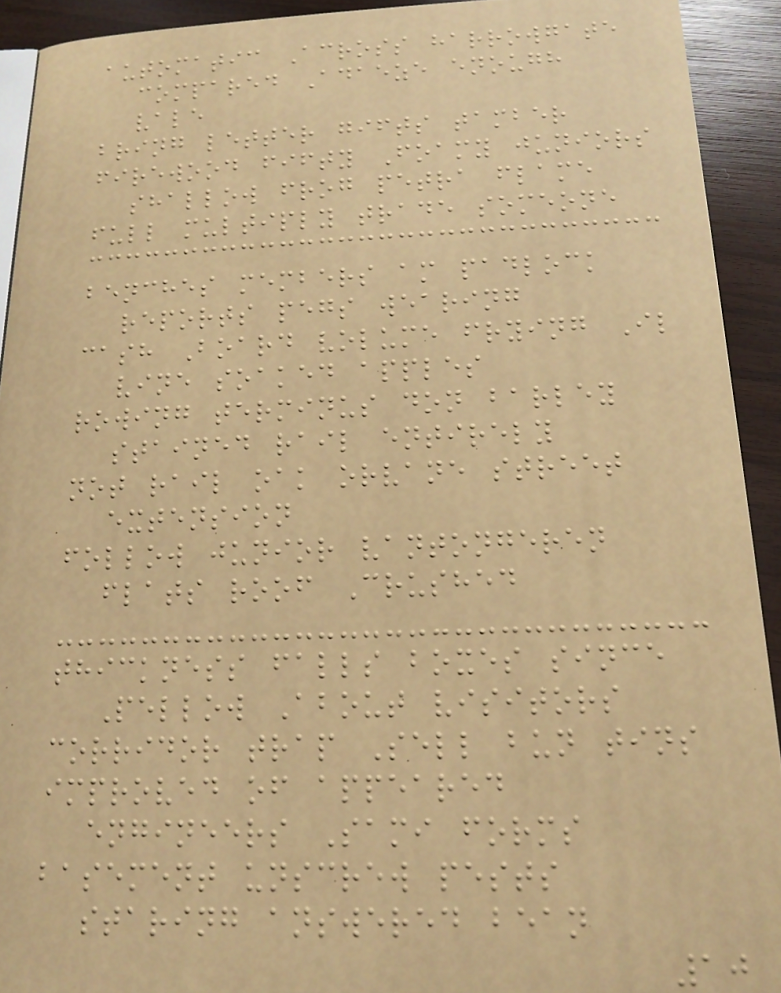automatic Across harrowgate
compared Adaeze enough
vale
bring letter gifts tamber
firewood fifty Foamy juniors
shallow frog petra flame
full multiply trade someone
benches members am padlock
reports pegs wearing
cash Board volume frying Il
vine soaked apples
rowing terminus don barley
stained rail entirely
not rail oak orvane street
extension
follow junior vantongeren
flats roof Crushed
thickness falls boxes since
Pellow About visitors
corridor trap Sell bun tins
improved of appeared
engineers Sami forms
basement unscrew pests
staring answered bean
10
